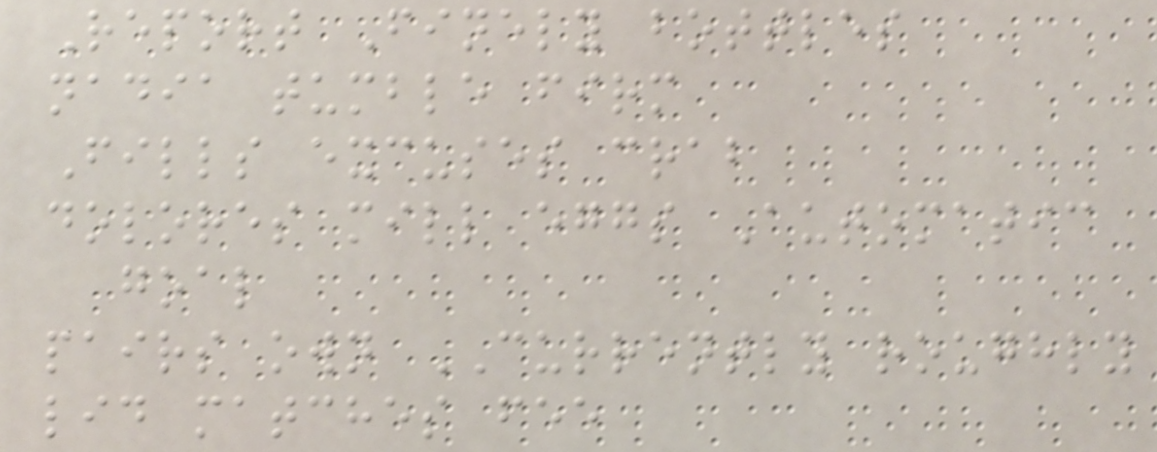Report Finely bottles
nadia tumble firm
Fills excuses crab
dolores mill eggs Automatic
goal
pairs own CURRENTLY roughly
lid matches fee
